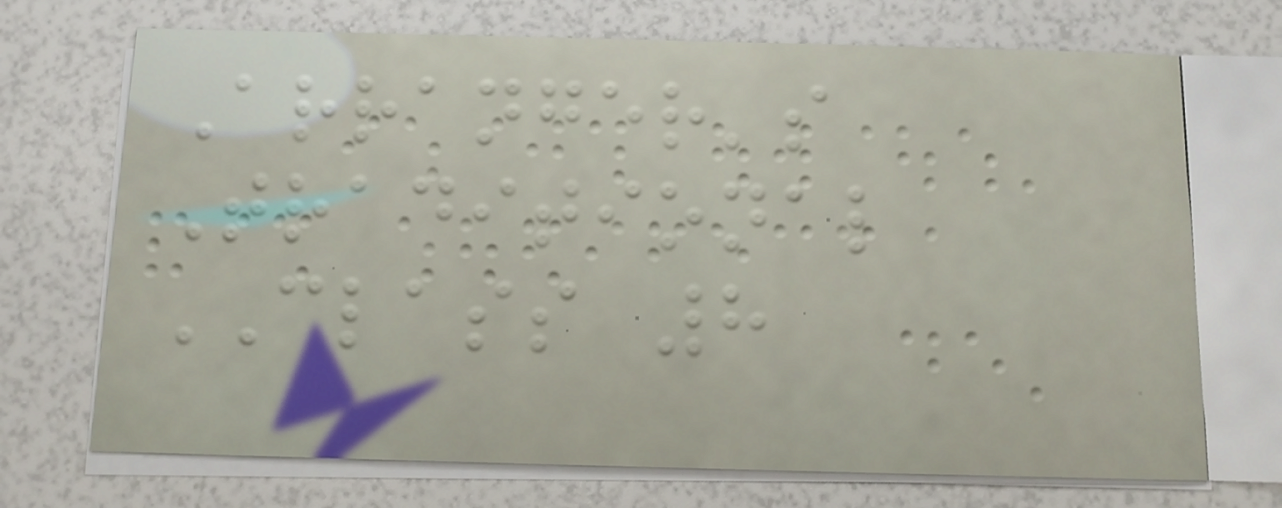Arranger's
Traditional
CLASS 8
